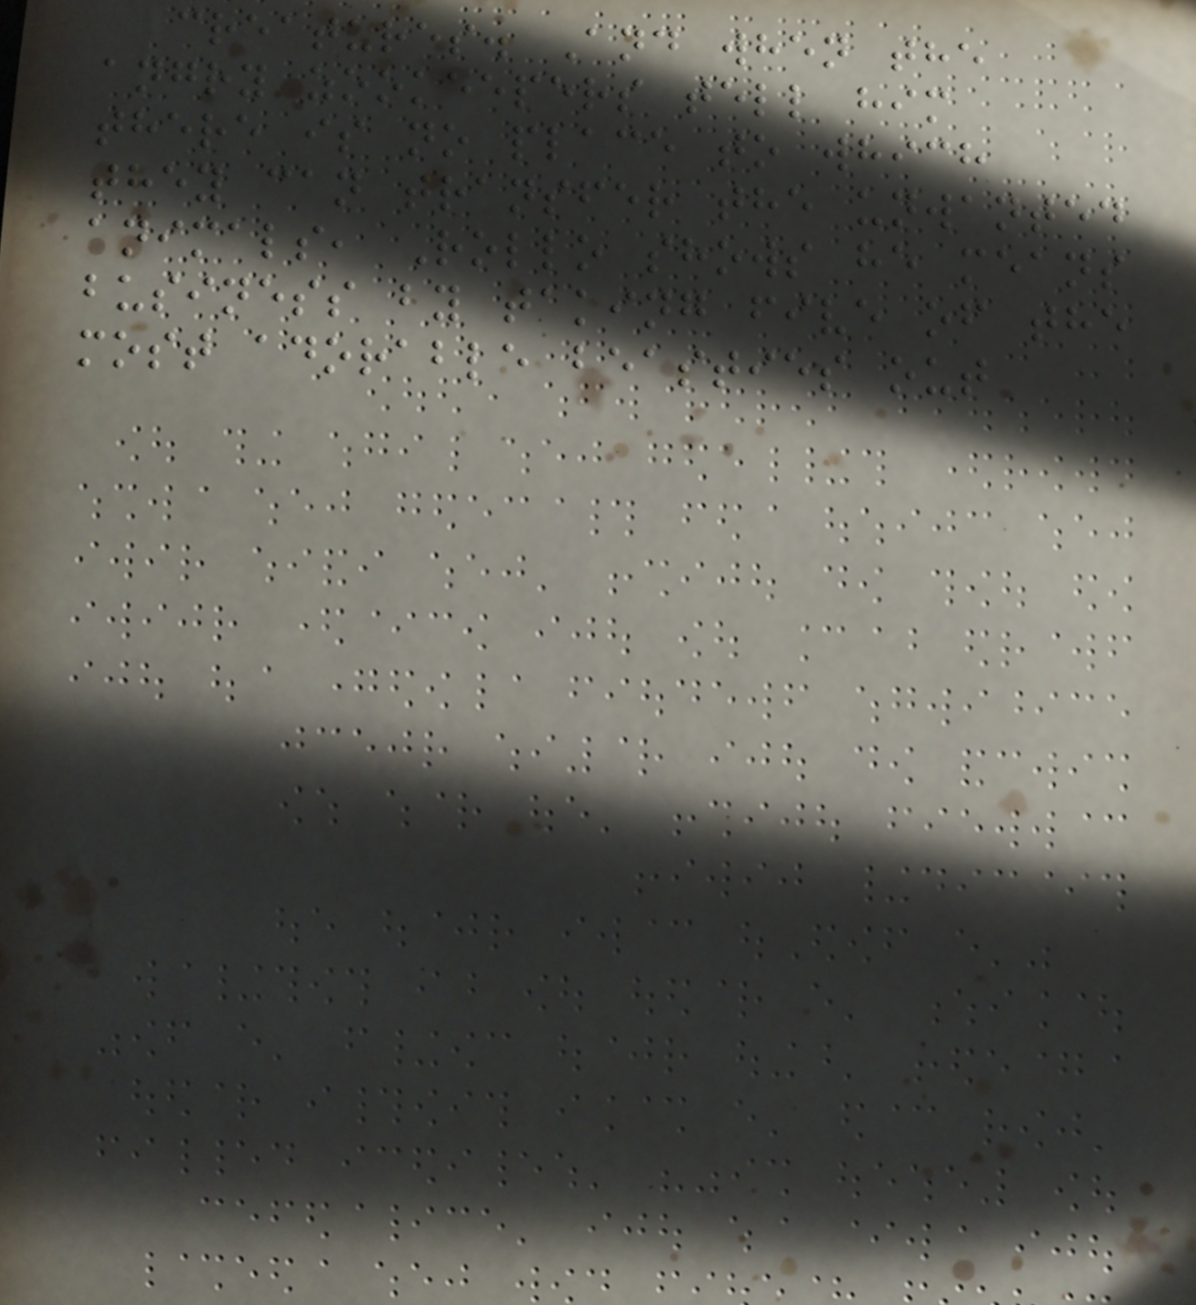creatures. And when the
angry zookeepers tell him
there is no place to which
they can transfer the unwanted
animals, Rollo shows he means
business by taking five of the
most adorable beasties out
